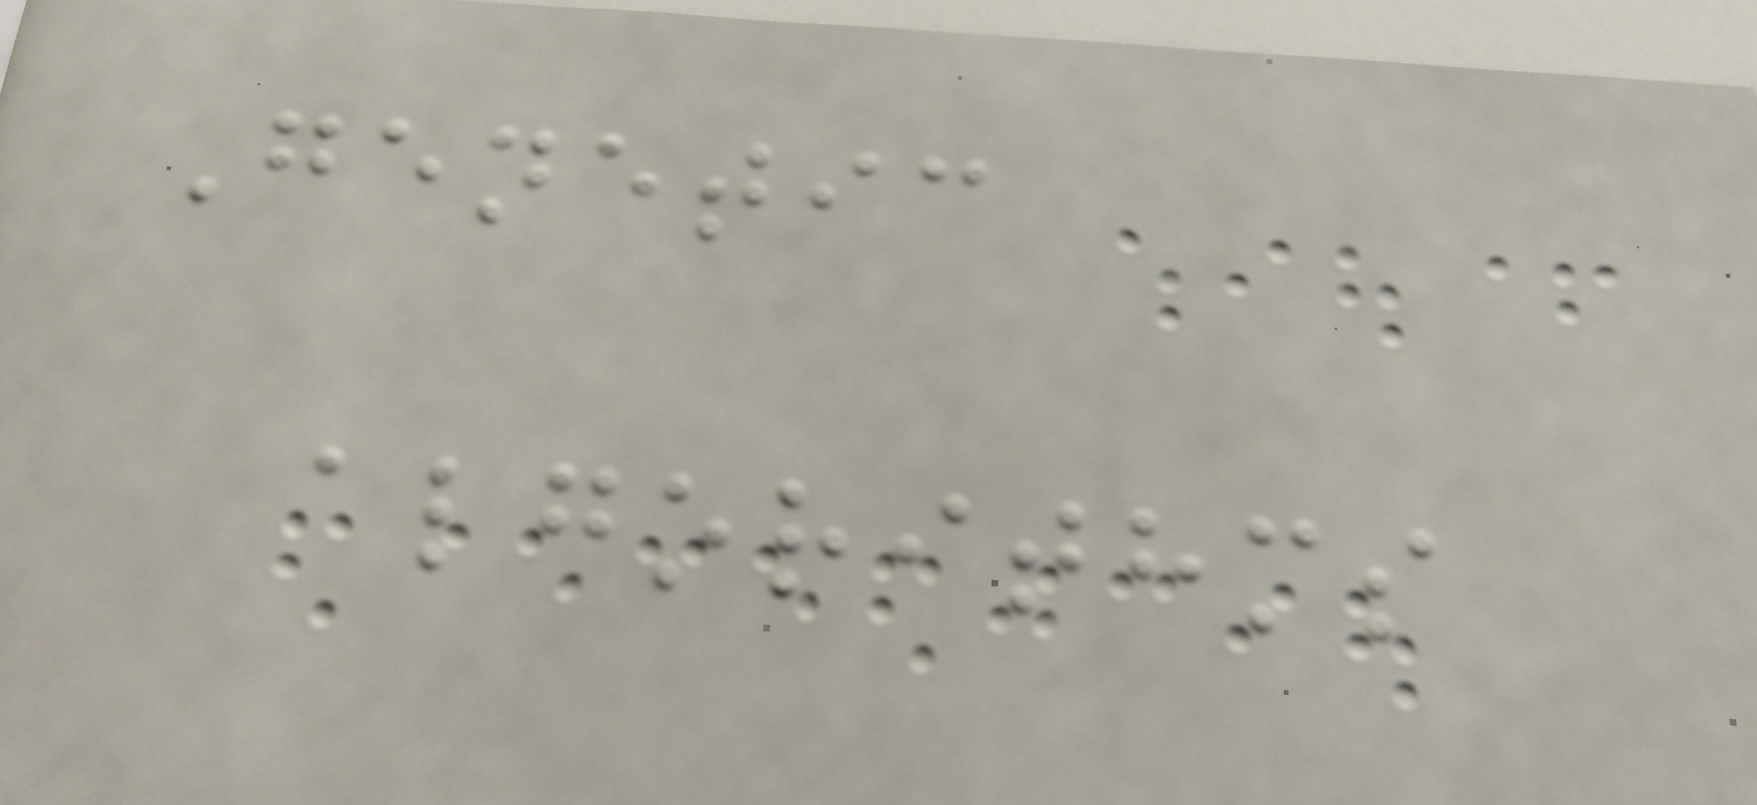Genetic
algorithms
